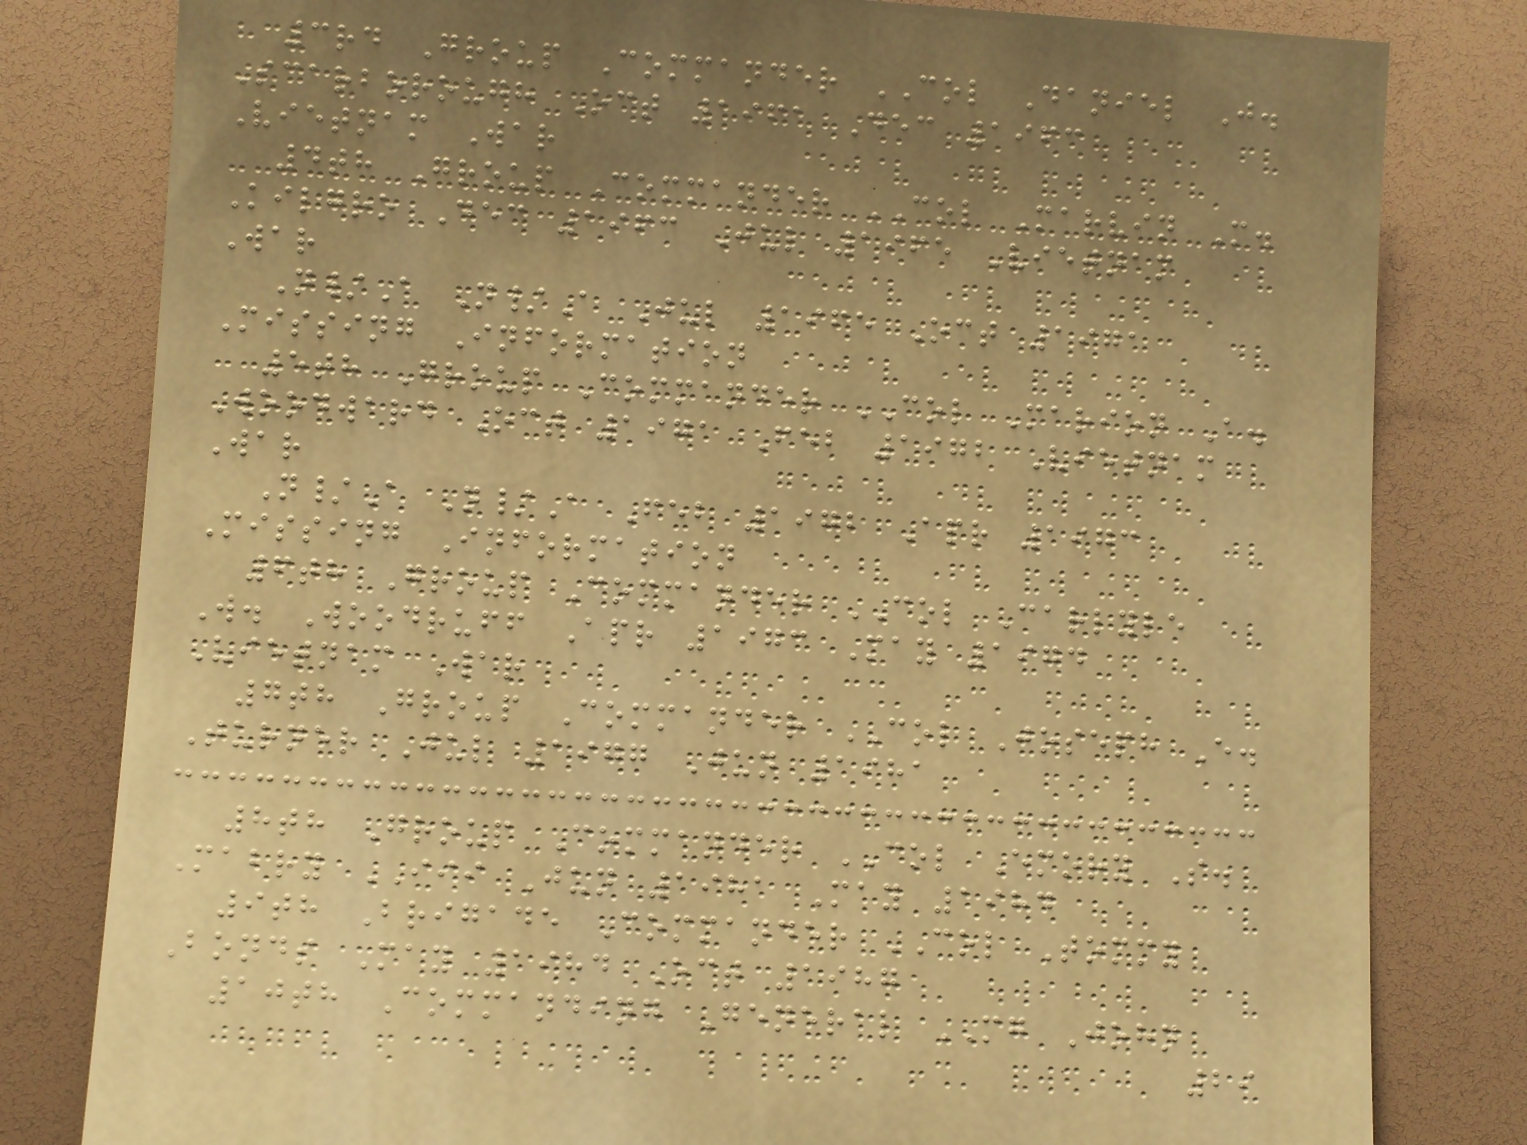3rd Group Commander COL Daniel J.
Scarborough Oct 1961 Dec 1963
Vietnam War
4th Group Commander COL Marvin M.
Kilgro Dec 1963 Jul 1965 Vietnam
War
N/A N/A Jul 1965 Oct 1971
Missing Information
5th Group Commander COL Marion A.
Woodward Oct 1971 Feb 1972 Vietnam
War
N/A N/A Feb 1972 Apr 1973
Missing Information
6th Group Commander COL Carlyle
W. Woodruff Apr 1973 May 1974
Vietnam War
7th Group Commander COL Joseph E.
Turner Jul 1977 Jun 1981
8th Group Commander COL Emory S.
Mabry III Jun 1981 May 1984
9th Brigade Commander COL Tommy
Bonds May 1984 Oct 1987
10th Commanding General MG John
29
